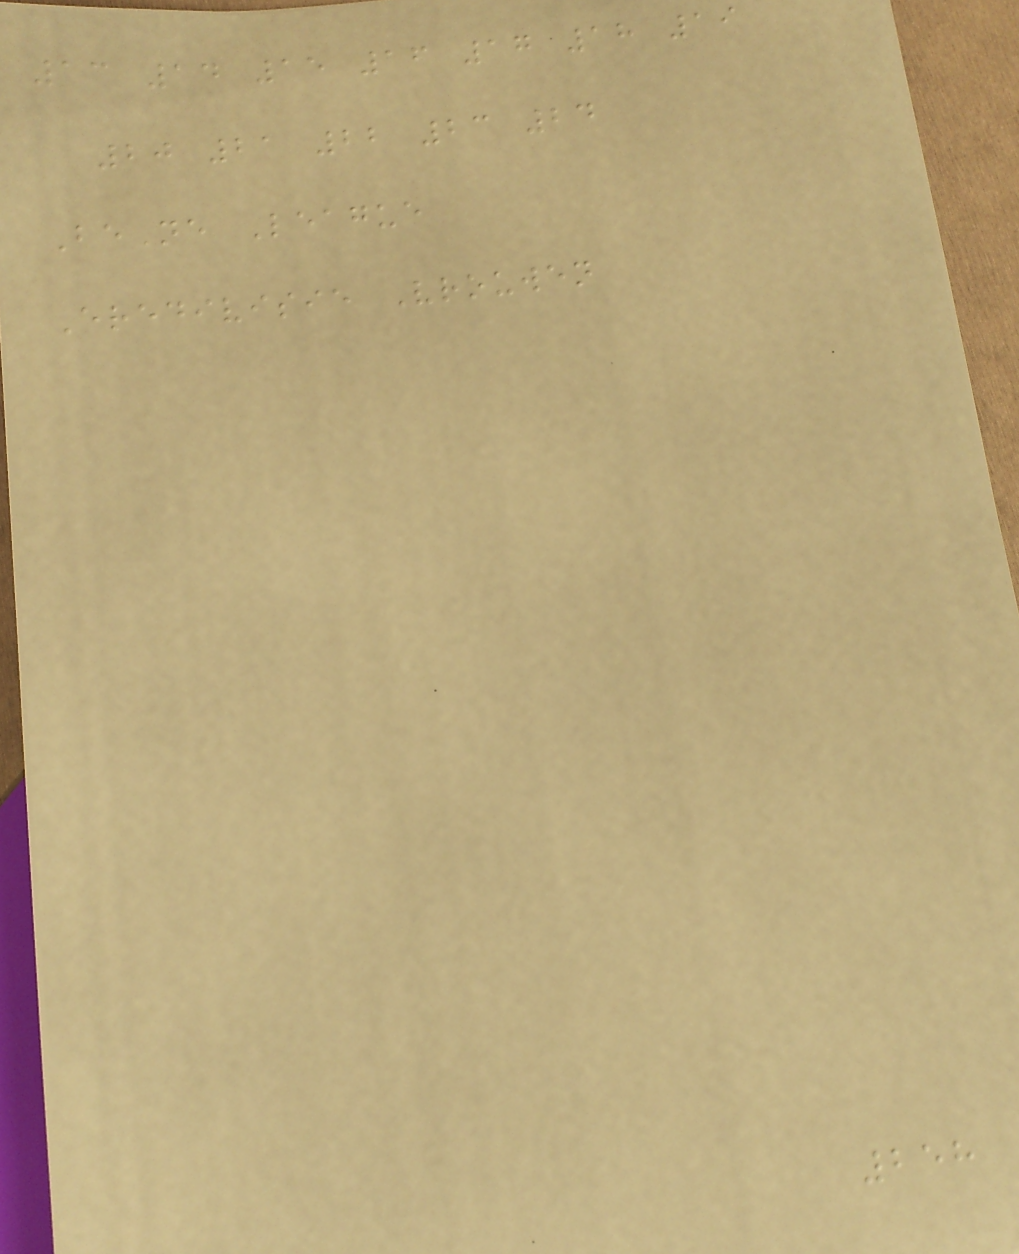13 14 15 16 17 18 19
20 21 22 23 24
BeNe League
Eredivisie Vrouwen
258
